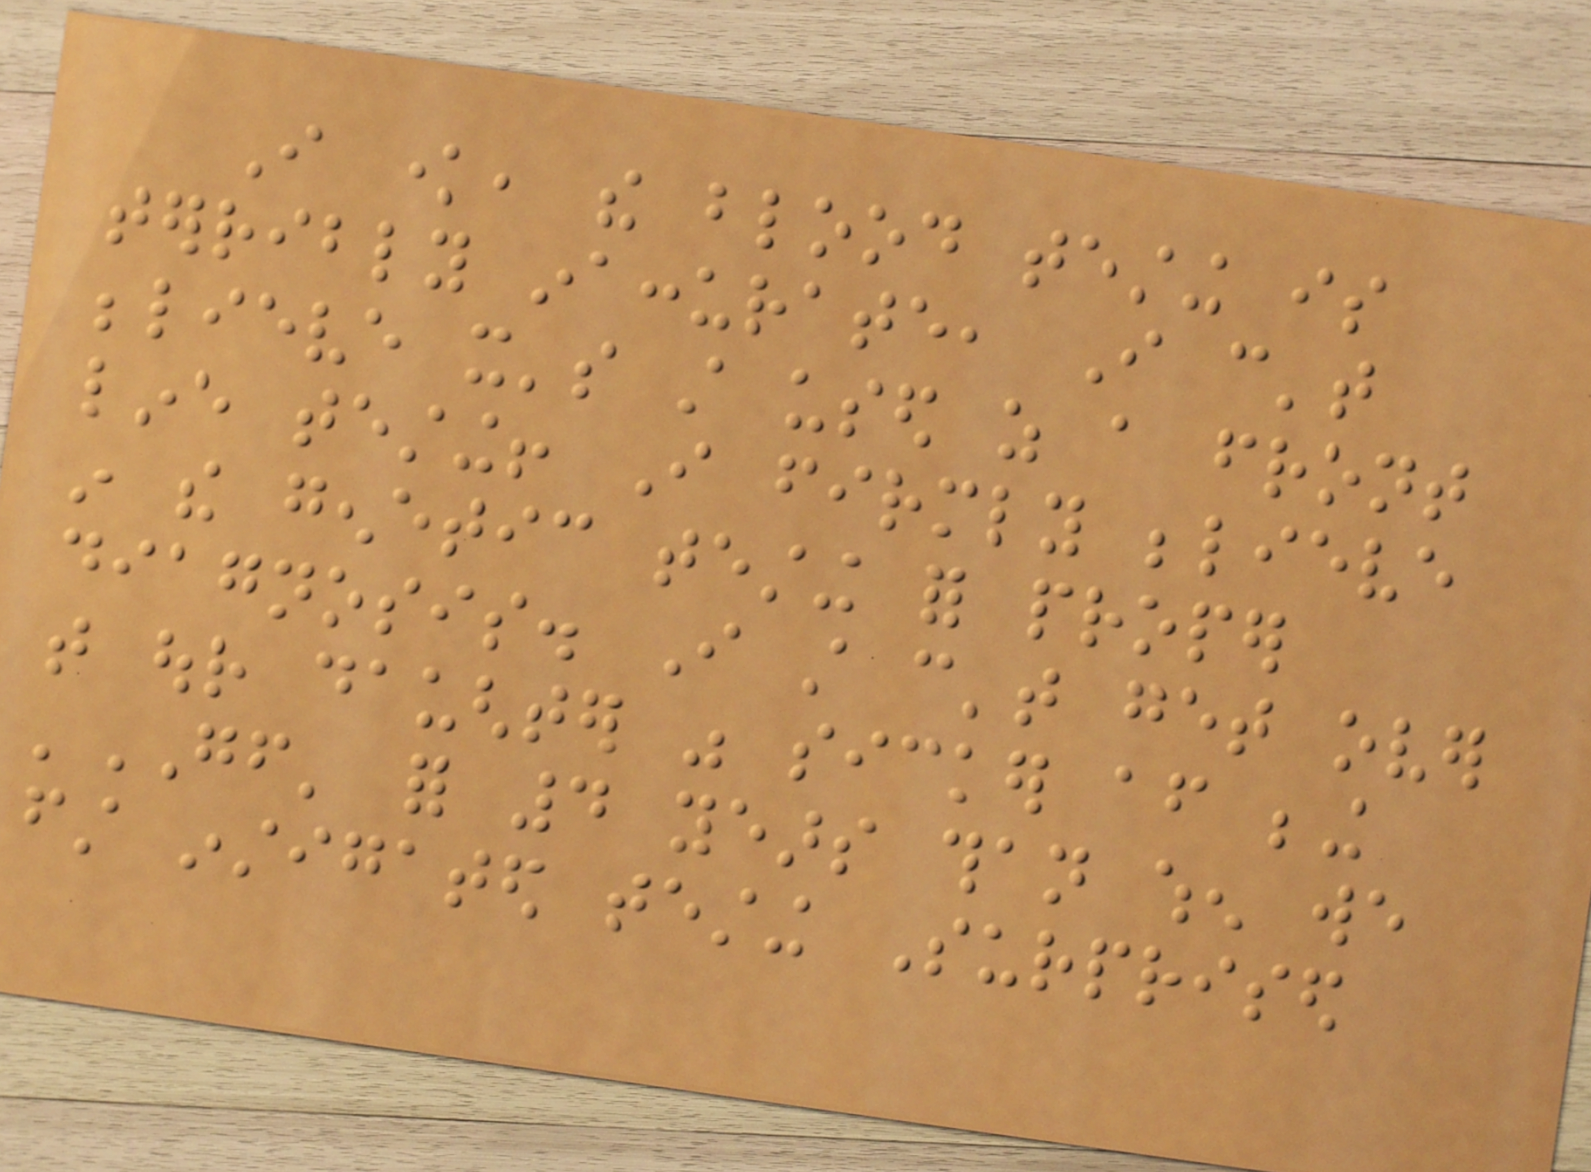I know, the blood testing is
terribly inaccurate, I can't
believe it's still used as a front
line testing! I firmly believe
in the genetic testing for proper
diagnosis. I still can't get over
that our daughter was sicker after being
'GF' for 4 years than when we
first instigated testing Surprised
